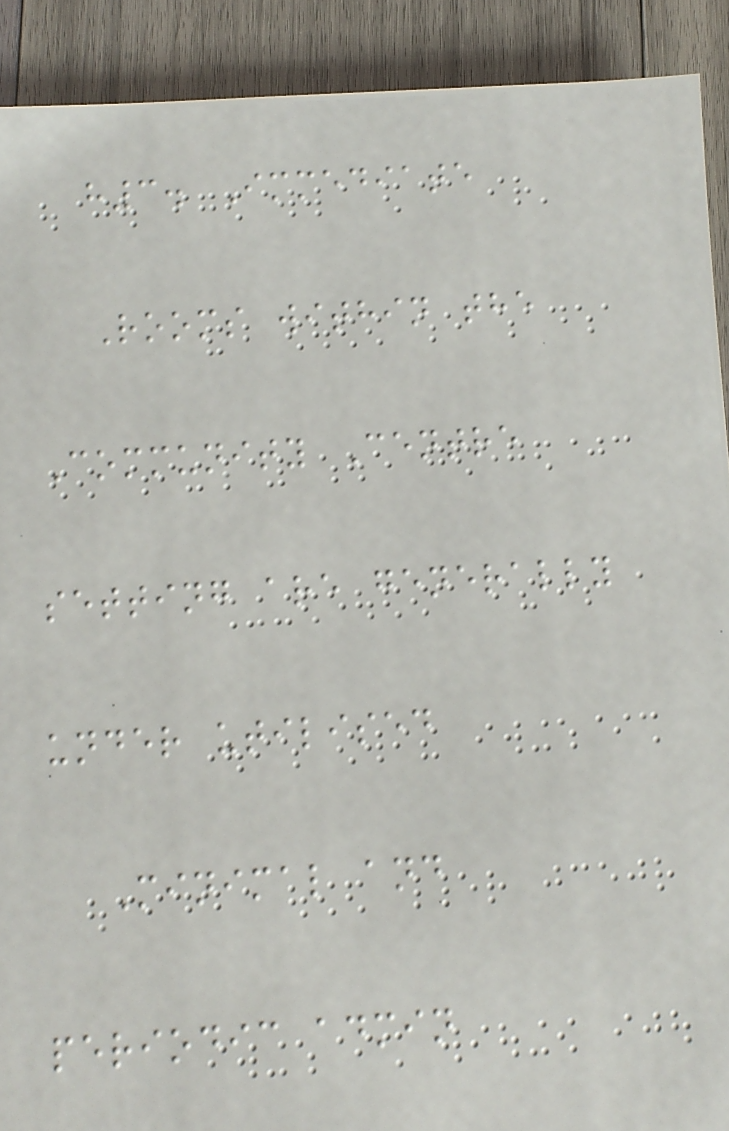h3. Immediate
Rooms within the
Community Centre
setting are generally
under utilised
Minimal and
periodic admin
